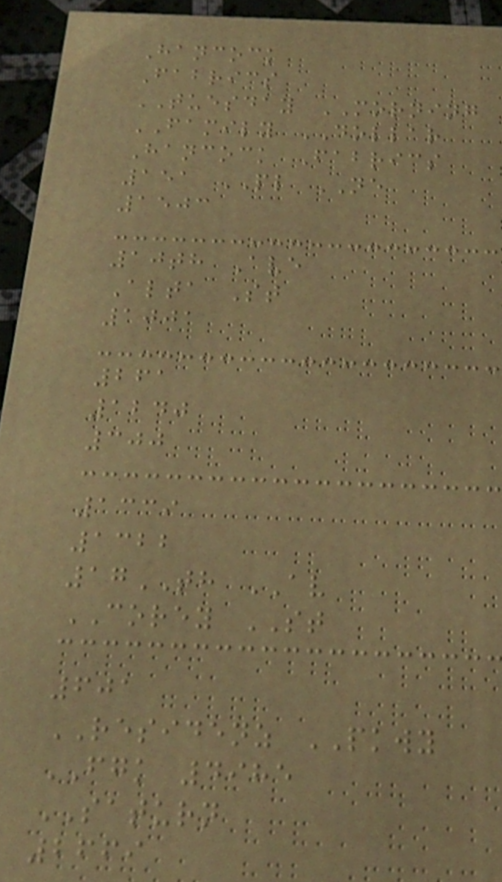Hancock
Fabrics
TUESDAY MORNING
FAMILY DOLLAR
Hancock Fabrics
151 PL NE
1503
10th Ave
Alta St
1001
261
1240
300
1339
1322
17TH AV
COREY ST
601
RESIDENZ PKWY
FGK 4985
SATURN
2669
